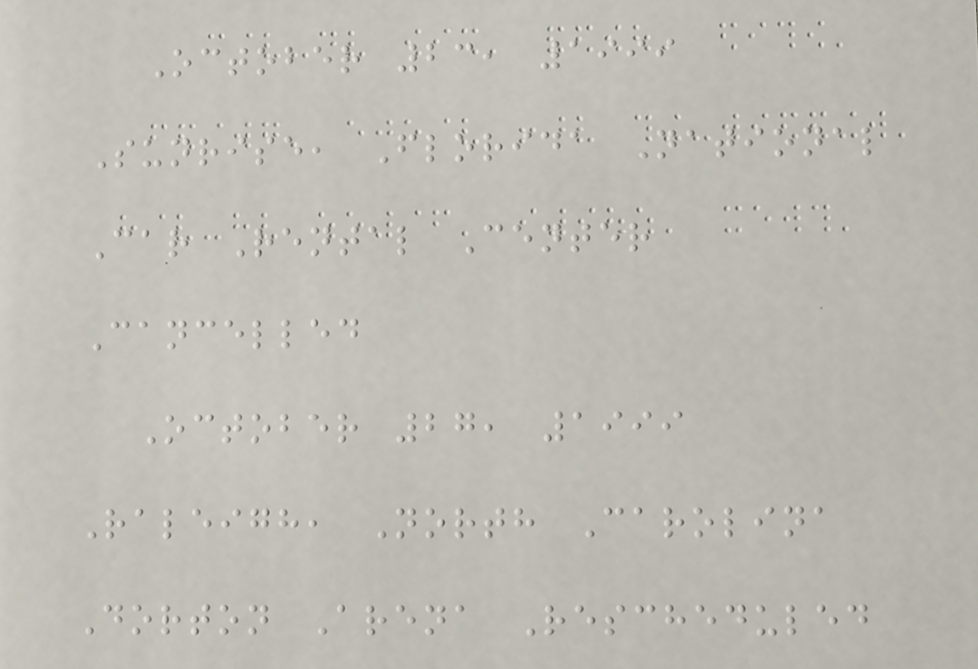October 23, 1999
Sunrise, Florida National
Car Rental Center
Cancelled
October 27, 1999
Raleigh, North Carolina
Dorton Arena Rescheduled
